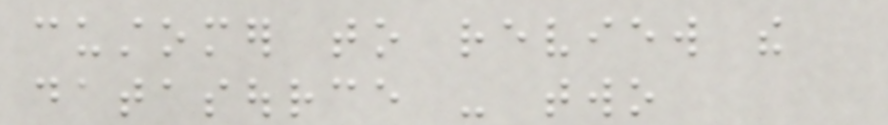customer to review the
datasource - two
